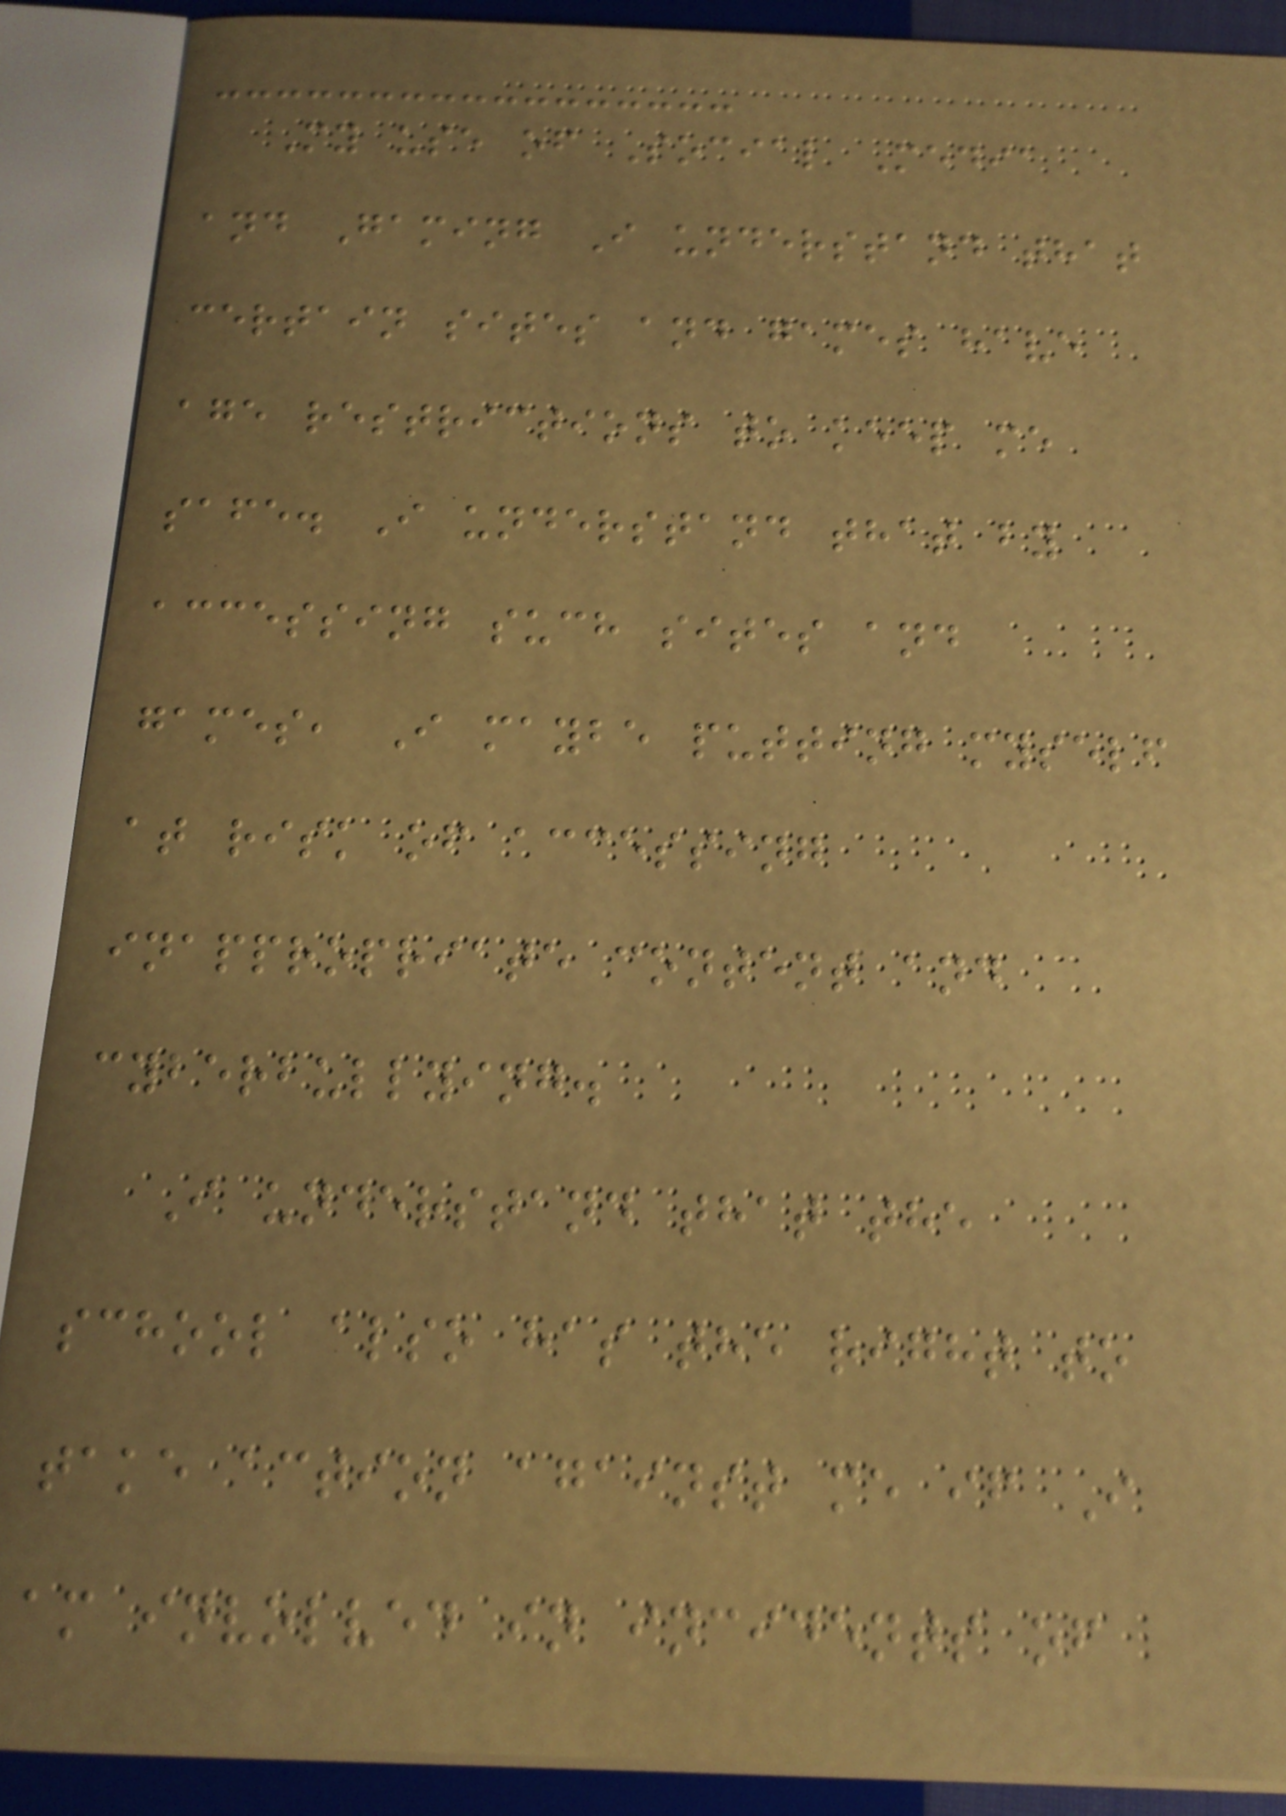My use of Social Media
and Gaming I understand that
certain sites and games have
age restrictions to keep me
safe. I understand that by
accessing such sites and
games, I maybe putting myself
at risk of accessing
inappropriate content and
cyberbullying.
I understand that the
school also has the right to
take action against me if I
am involved in incidents of
